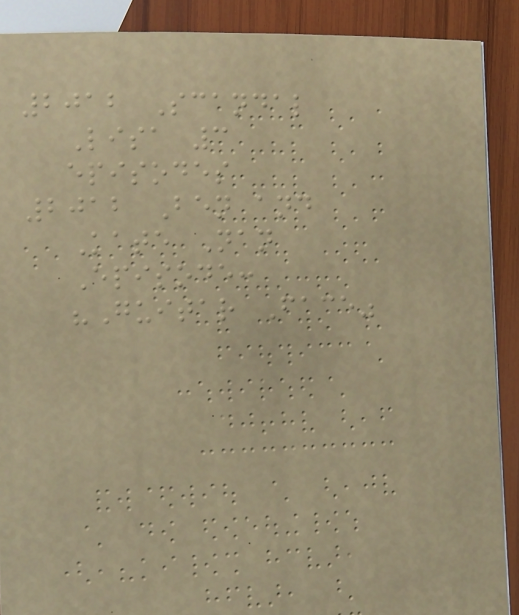2012 Scandal
Lisa 3
episodes
2012 Ben and
Kate Nan
Episode:
"Guitar Face"
